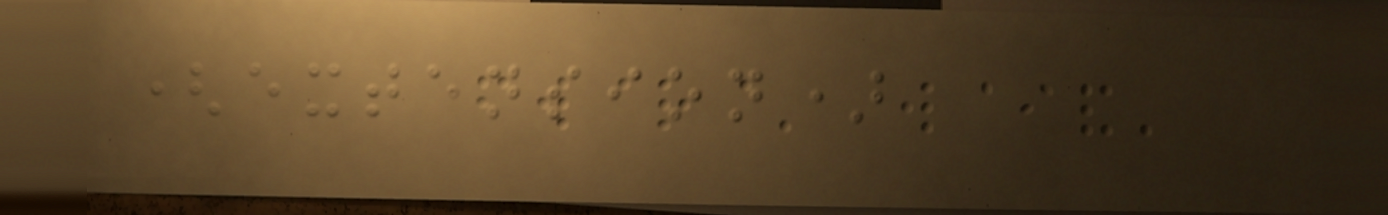(extension)
